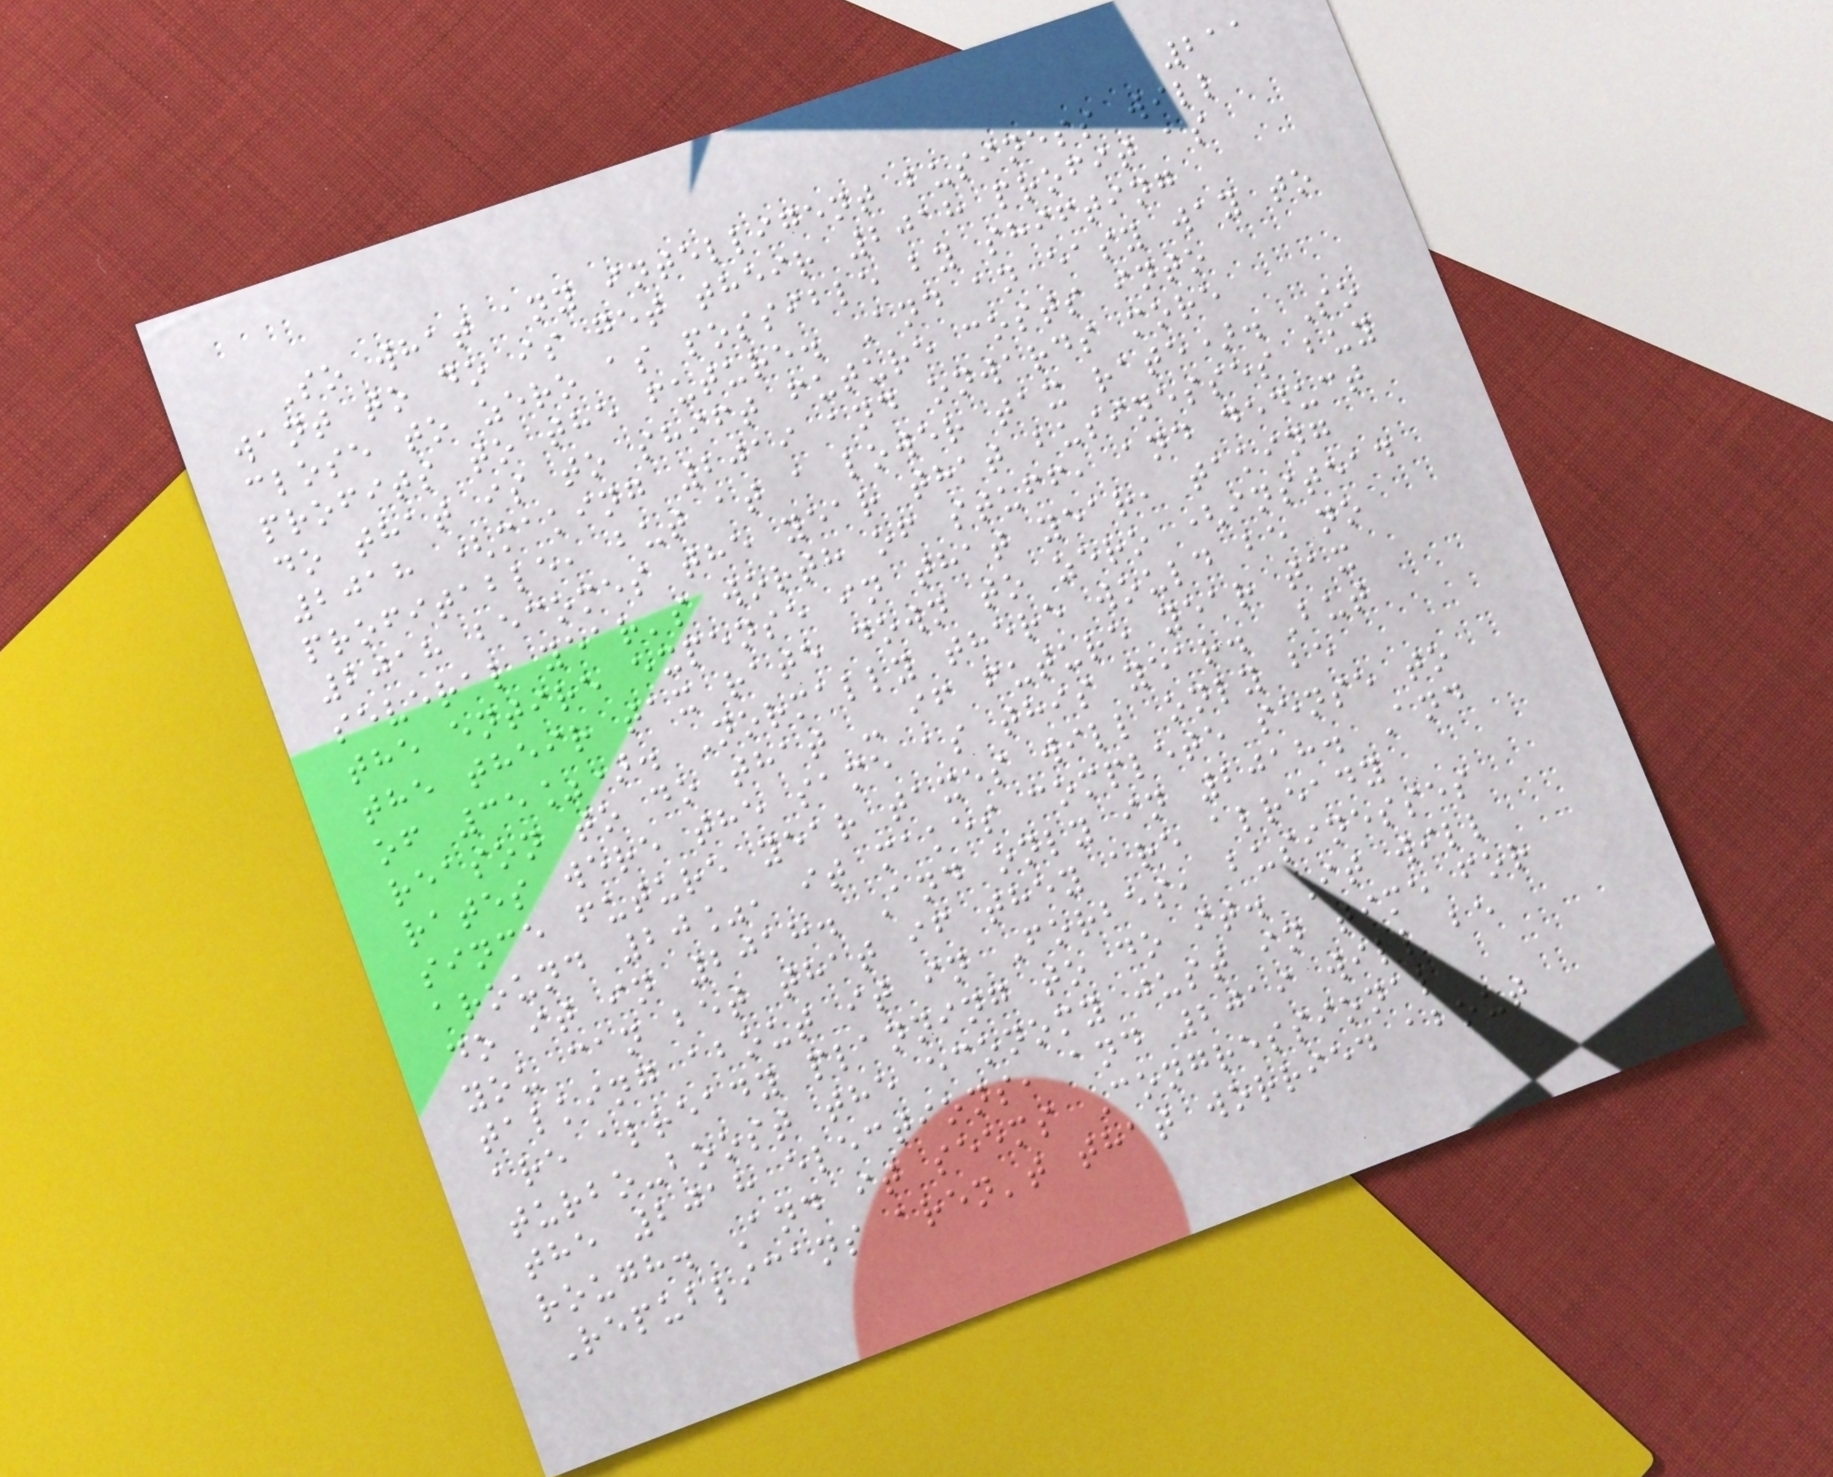211
So what any intelligent business will
want to do is get their 2018 profit as
close to zero as possible by shifting
profits to the future. And an easy way to
do that is to shift future costs into
2018 (making 2019 and onwards more
profitable, but at a lower tax rate). So
2018 becomes the year that businesses buy
several year's worth of stuff, and deduct
the entire expense in that year, taking
the their tax rate down to zero (instead
of 35%). Normally there would be no
reason to do that - if future year tax
rates were the same as this year. But
since future year taxes will only be
around 20%, it makes complete sense to
do it in 2018. And only in 2018. And
you can bet that if they are already
talking about it in Forbes, businesses
are already planning to do it. It will
turbo-boost the economy just in time for
the 2018 elections, and 2019 will be
rough. And it seems Congressional
Republicans aren't that worried about
